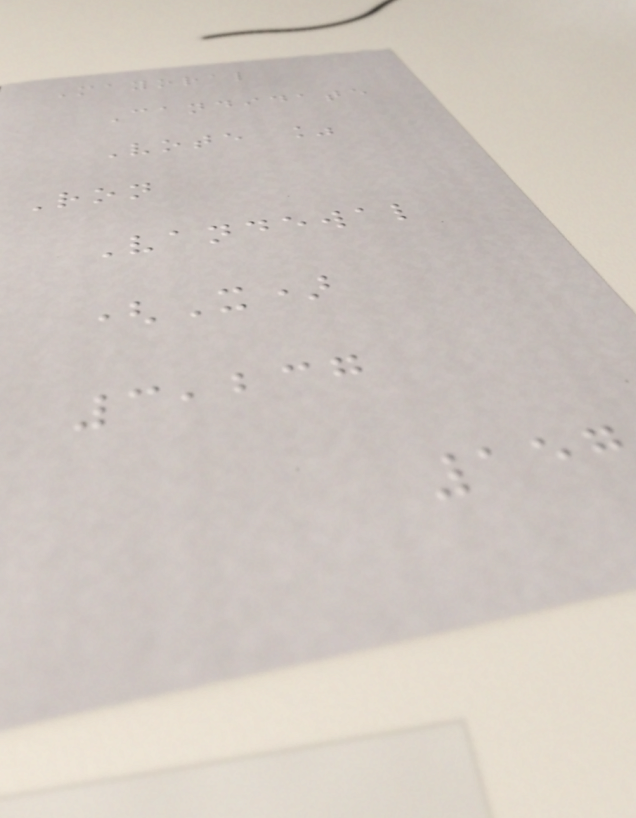Mayoral
Candidate
Vote %
Ron
Vandewal
(X)
3,237
157
